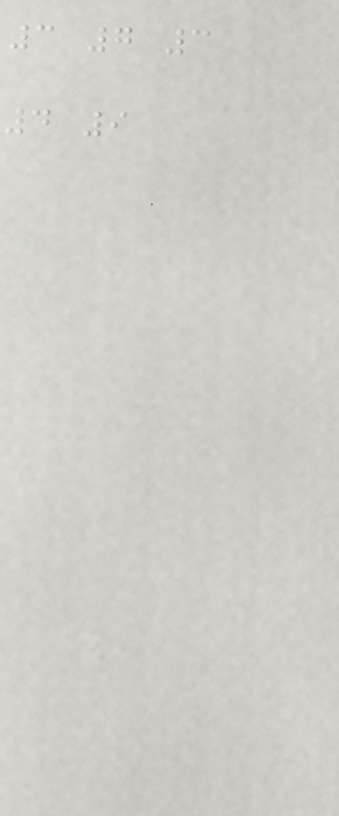3 7 3
4 9
